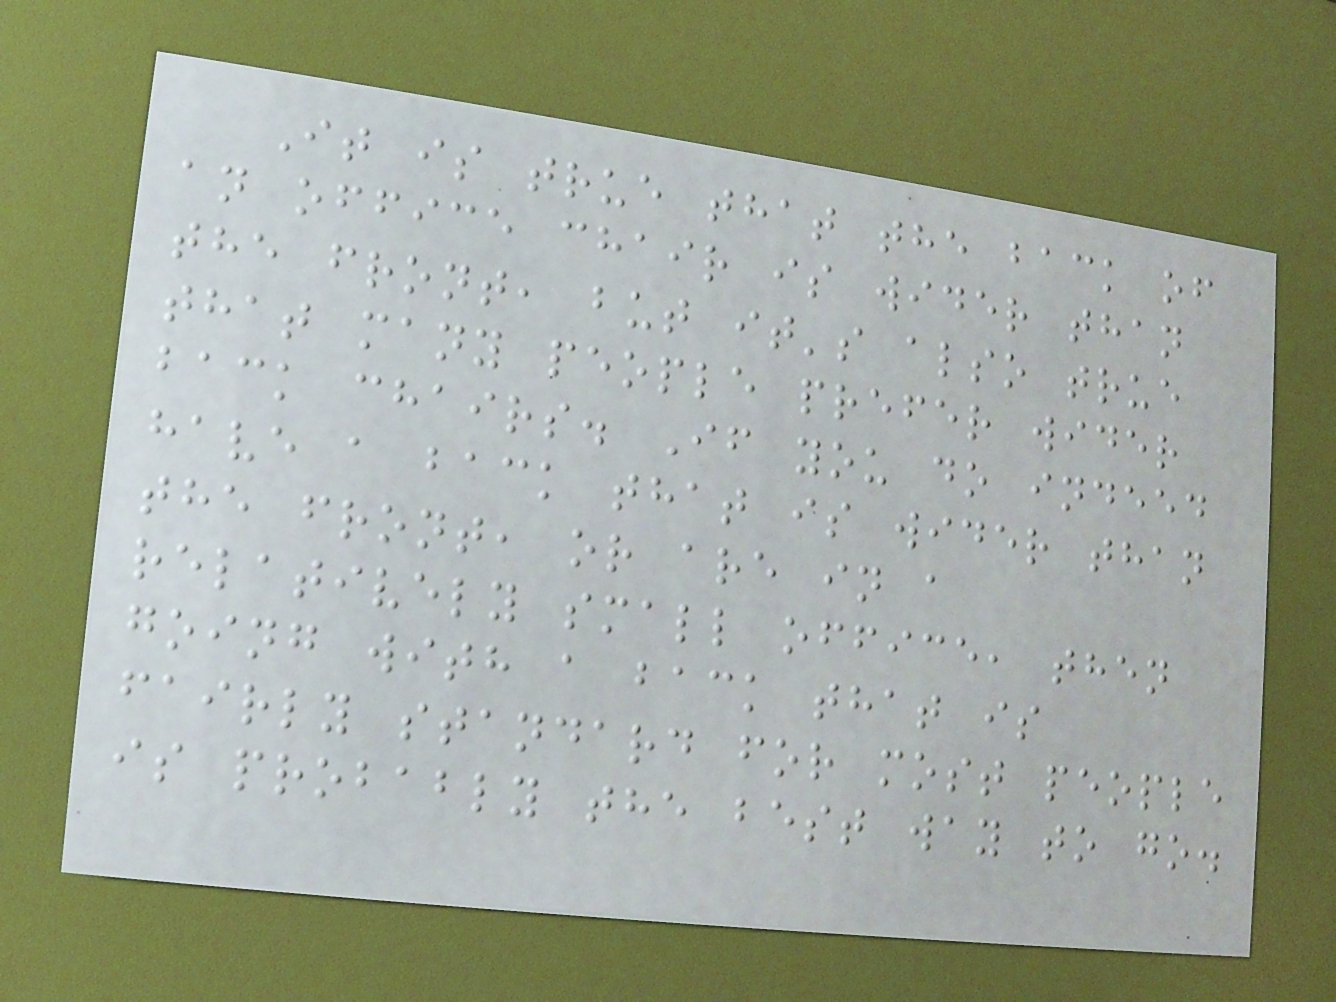It is true that the back of
an office chair is wider than
the front, but it's also true
that many people prefer wider
back chairs. If you do indeed
have a back that is wider than
the front, or are in a
relatively small office, then
going with a back that is
fairly standard for most people
is probably the best way to go.
